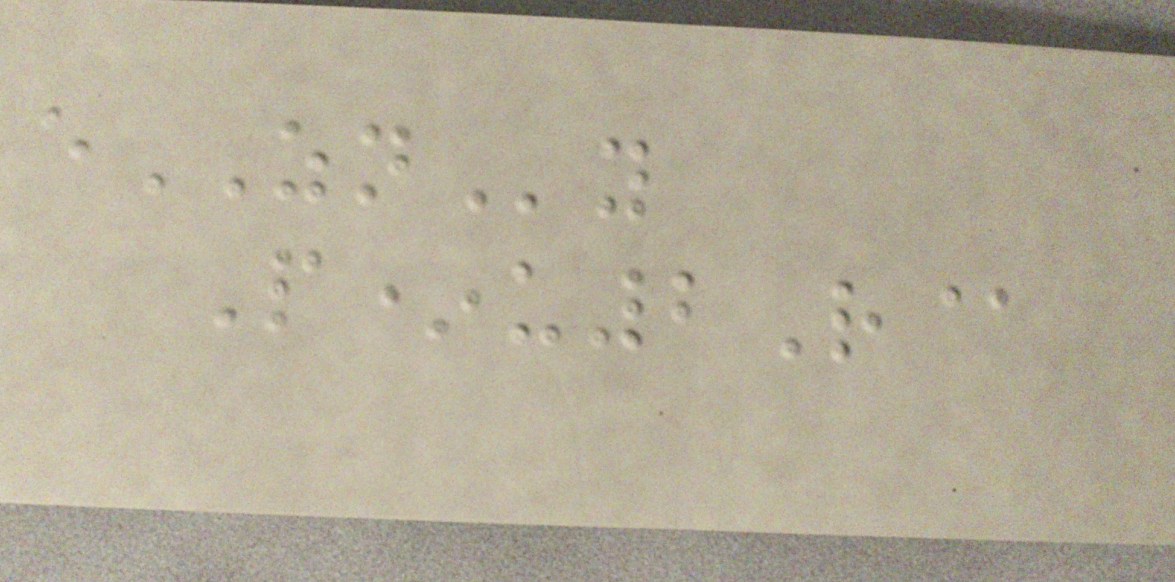eZNy
P*u2R@
